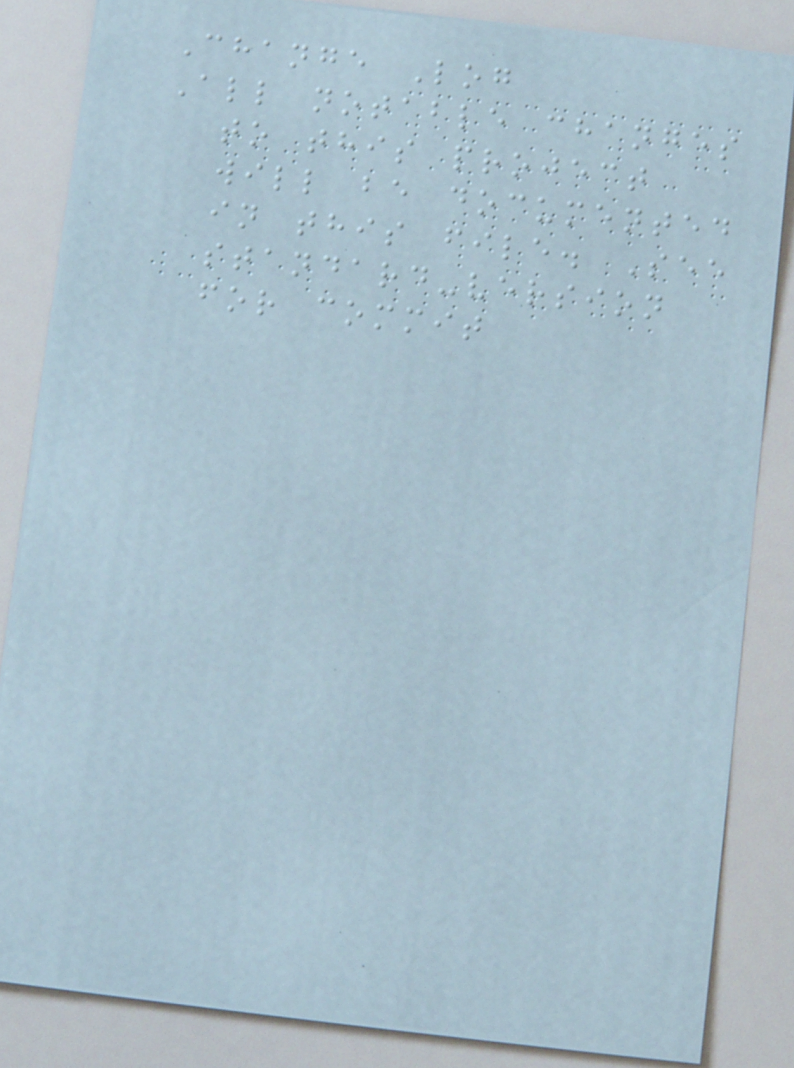Change Log
All notable changes
to this project
will be documented
in this file. See
standard-version
for commit
